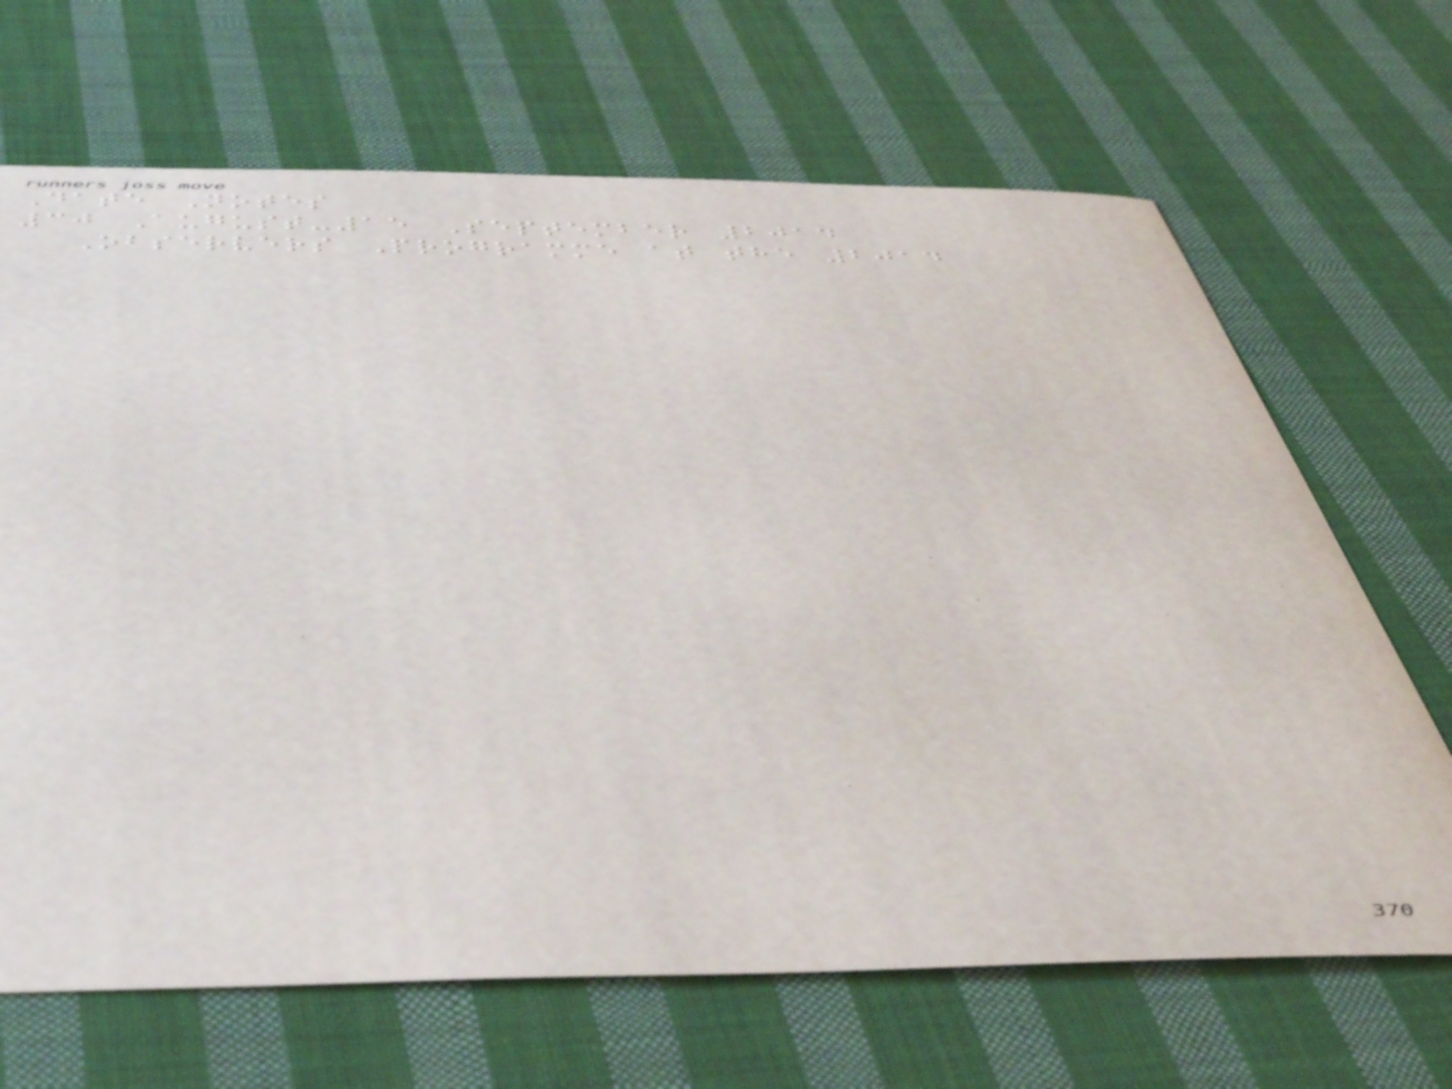Date Notes
30 August-15 September 2014
Observers Programme at the 2014
